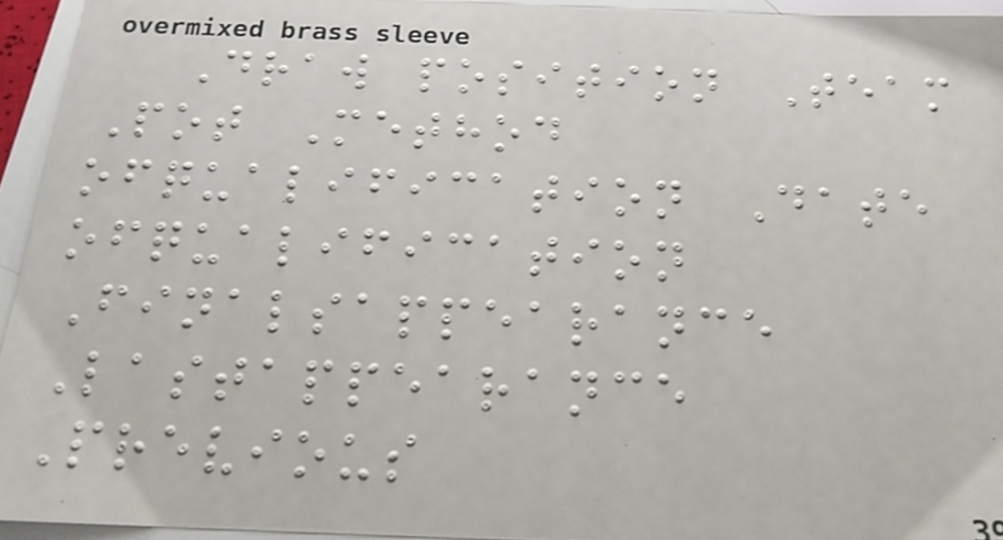Draw position Team
Pot Method
ofqualification Date
ofqualification
Finalsappearance
Lastappearance
Previous
